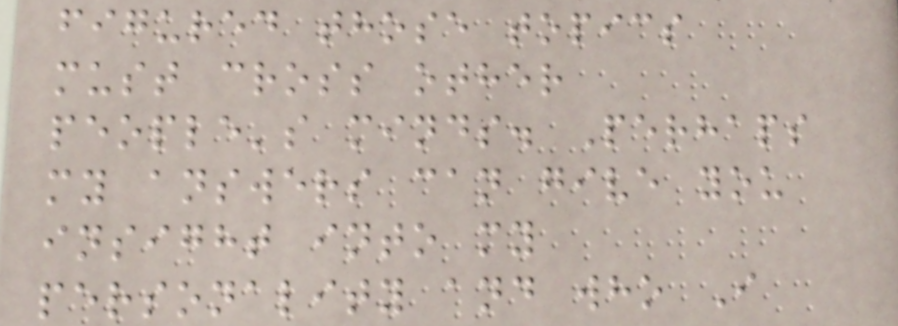figured those topics
must cross other
people's minds. Perhaps
my answers can give you
insight into my
personality and who I
